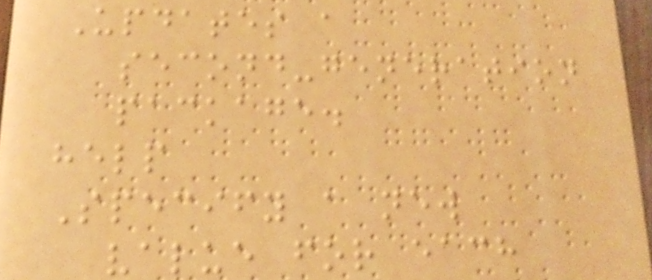Updates a
second-generation
package.
help
Specify a new
value for each
